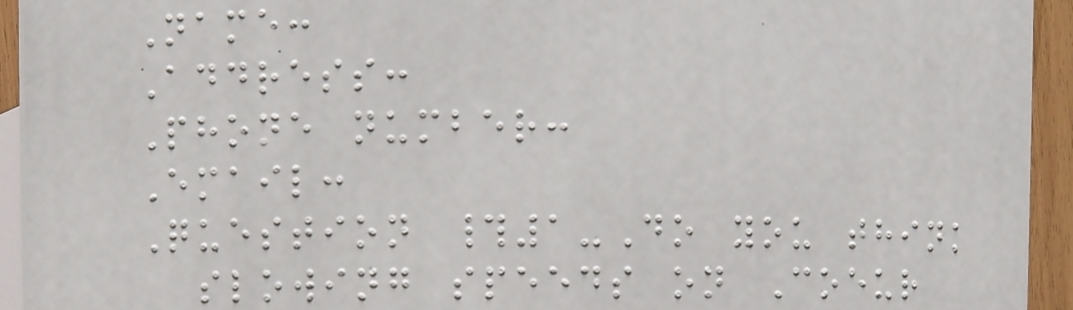Name:
Address:
Phone number:
Email:
Question #1-Do you think
slowing speeds on Coeur
